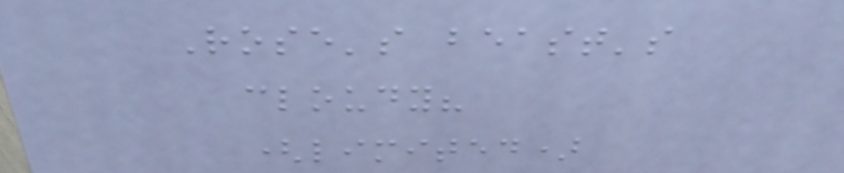Rose's beast's
cloudy?
(limited)
